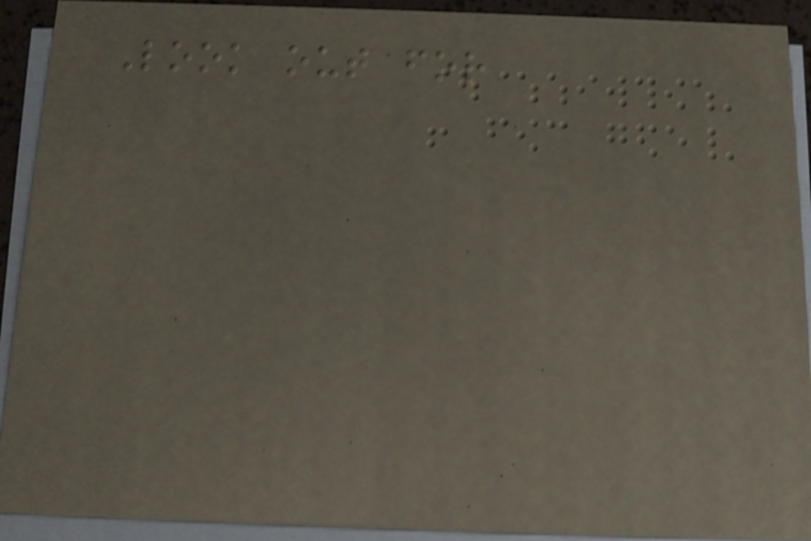Look out for
